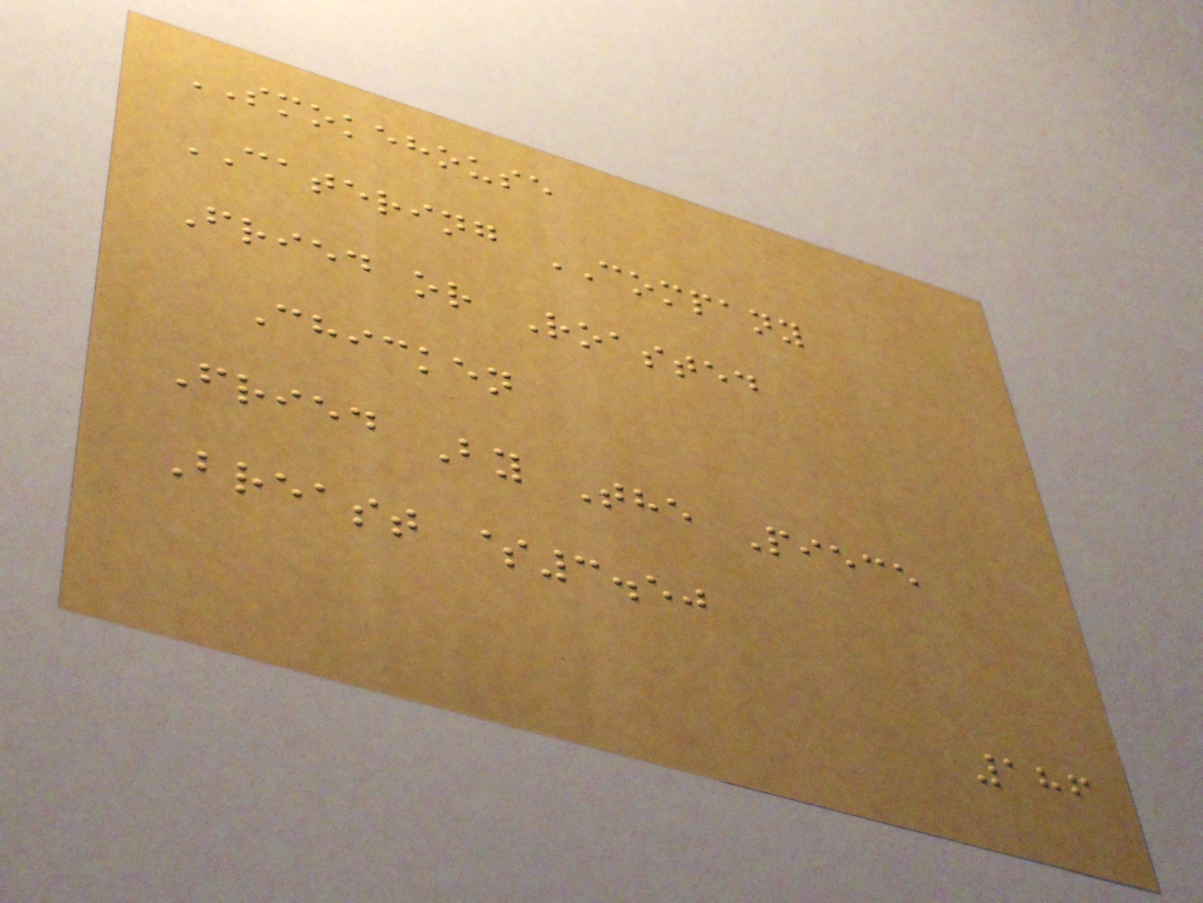SMOKEHOUSE
CATERING COMPANY
Fried or Roasted
Chicken
Fried By The Piece
Breast $3.50
186
